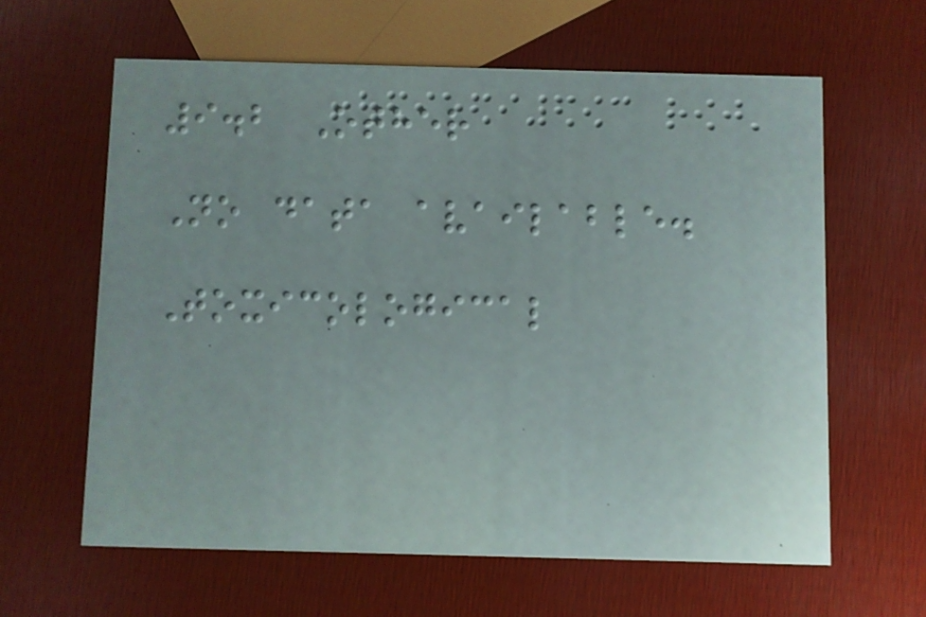9.2 Other
No data available.
Toxicological
